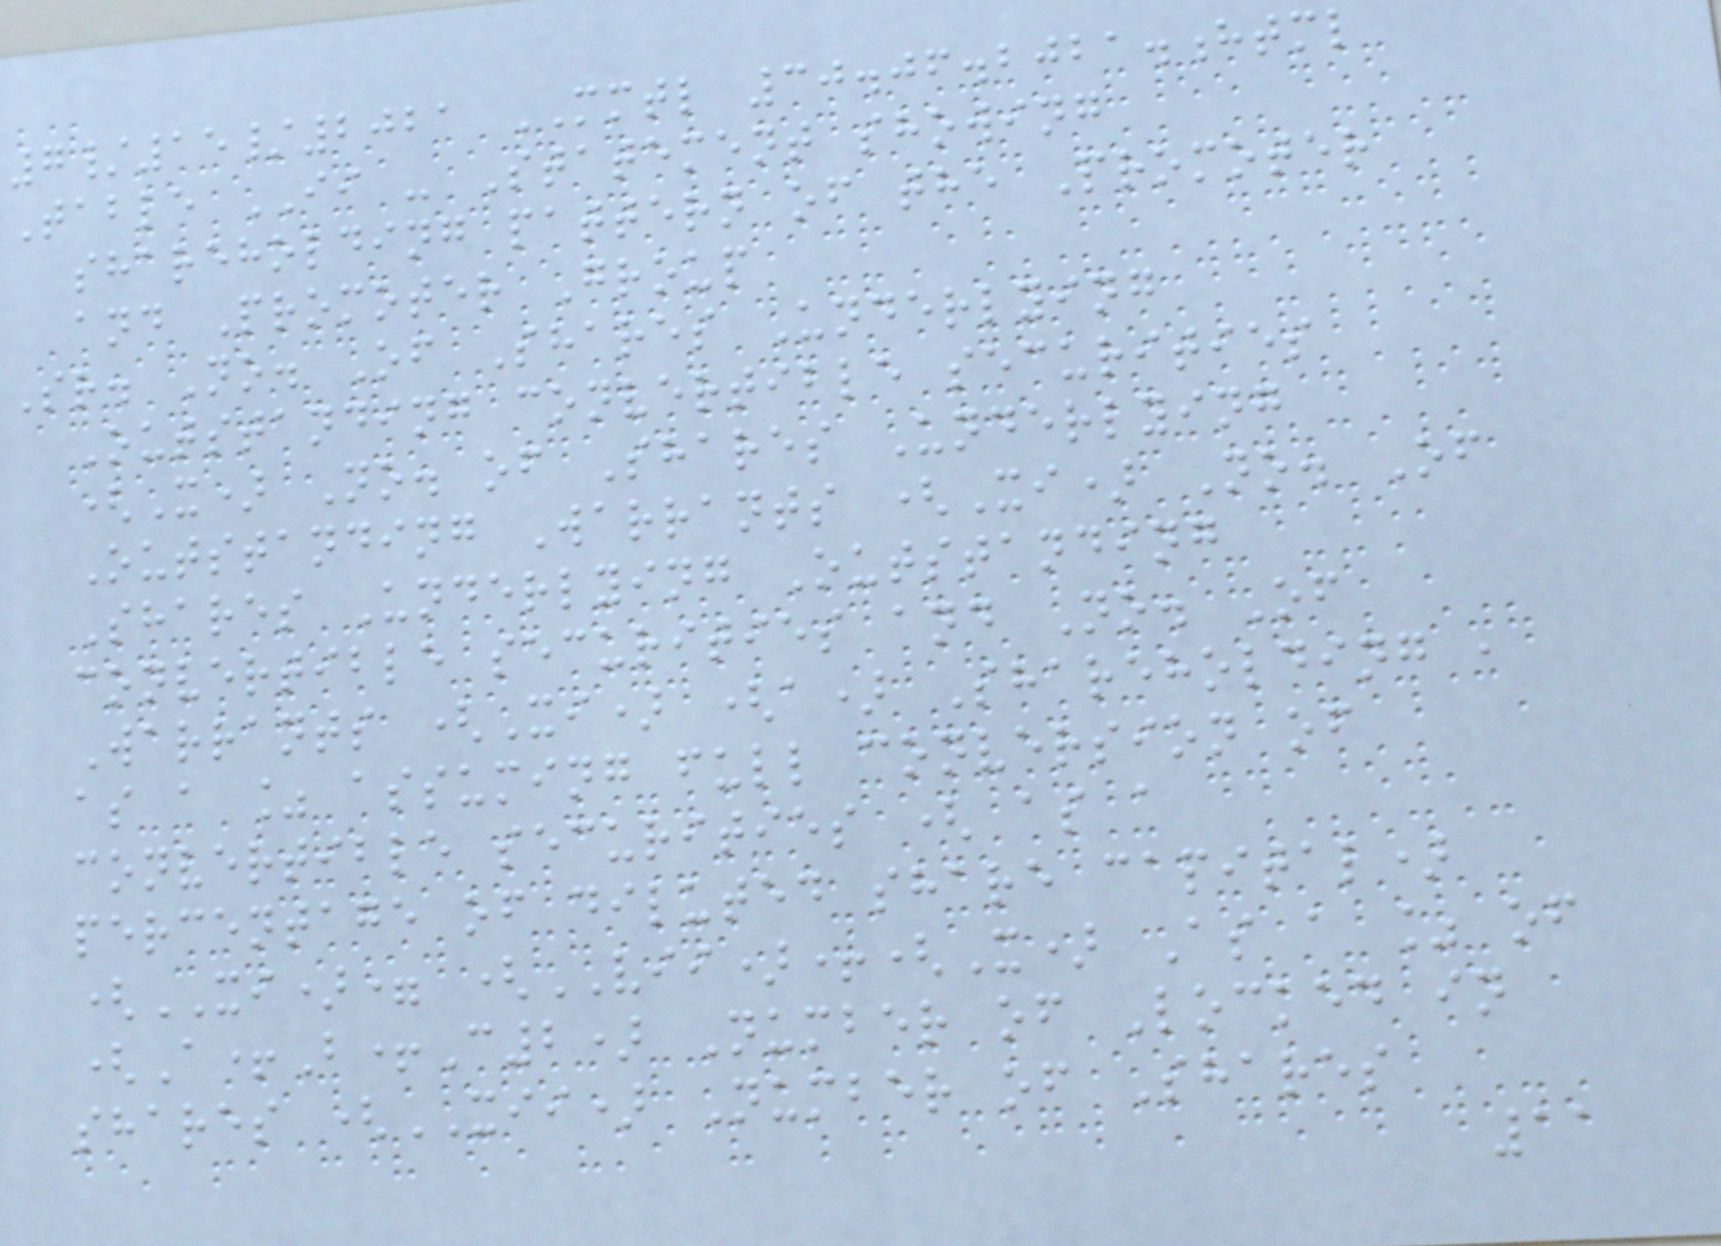7/15/2021 MMTL 30.06.2021.html
Table II - Statement showing
shareholding pattern of the Promoter
and Promoter Group
Sr. No. Of Shares Underlying
Outstanding convertible securities
(X) No. of Shares Underlying
Outstanding Warrants (Xi) No. Of
Shares Underlying Outstanding
convertible securities and No. Of
Warrants (Xi) (a) Shareholding ,
as a % assuming full conversion of
convertible securities ( as a
percentage of diluted share capital)
(XI)= (VII)+(X) As a % of
(A+B+C2) Number of Locked in
shares (XII) Number of Shares
11
